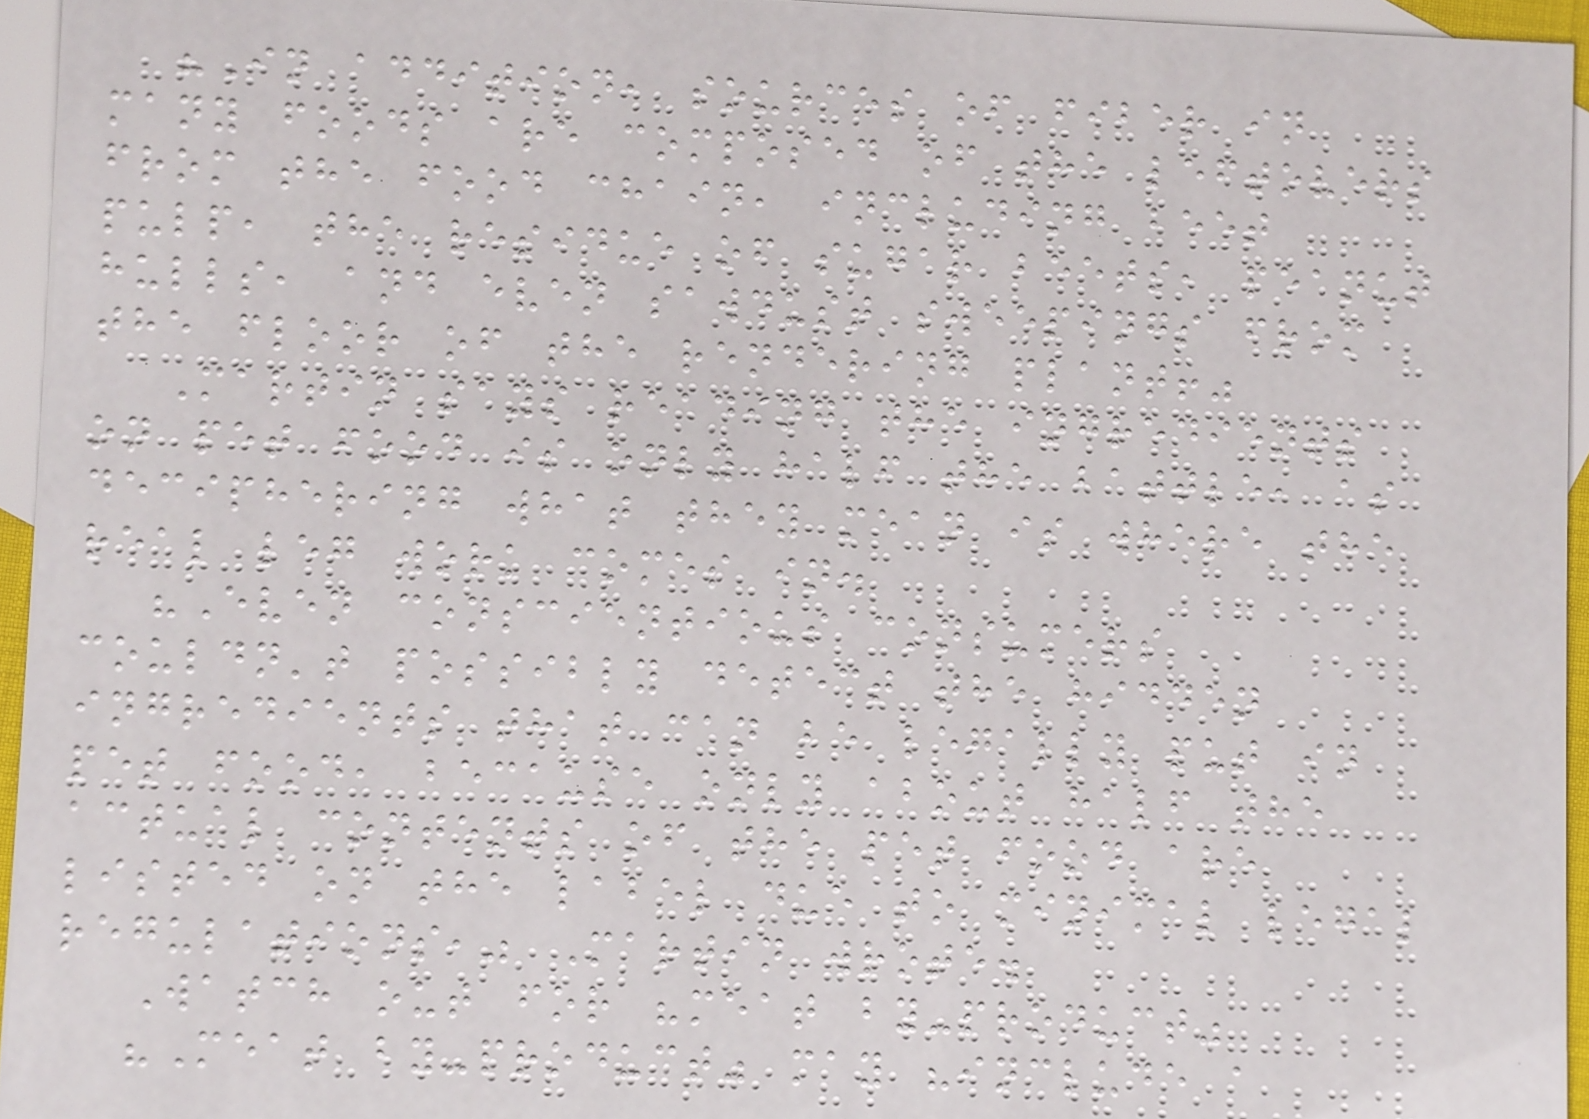"In addition, sources of fiber in
many foods are composed of the leftovers
from the food chain, including beet
pulp, the residue of sugar beets, peanut
hulls, and even sawdust sweepings from
the floor of the rendering plant!"
Martin says reading the ingredients
on pet food is only half the battle, as
deciphering what they mean is where the
real leg work comes in.
"Even conscientious consumers
couldn't possibly detect the hidden
ingredients that can be legally put in
pet food, because only about half the
actual contents of the pet food are
listed on the label due to minimal legal
regulations," Martin wrote.
Watch out for "meat by-product"
"Meat by-product" may "include a
